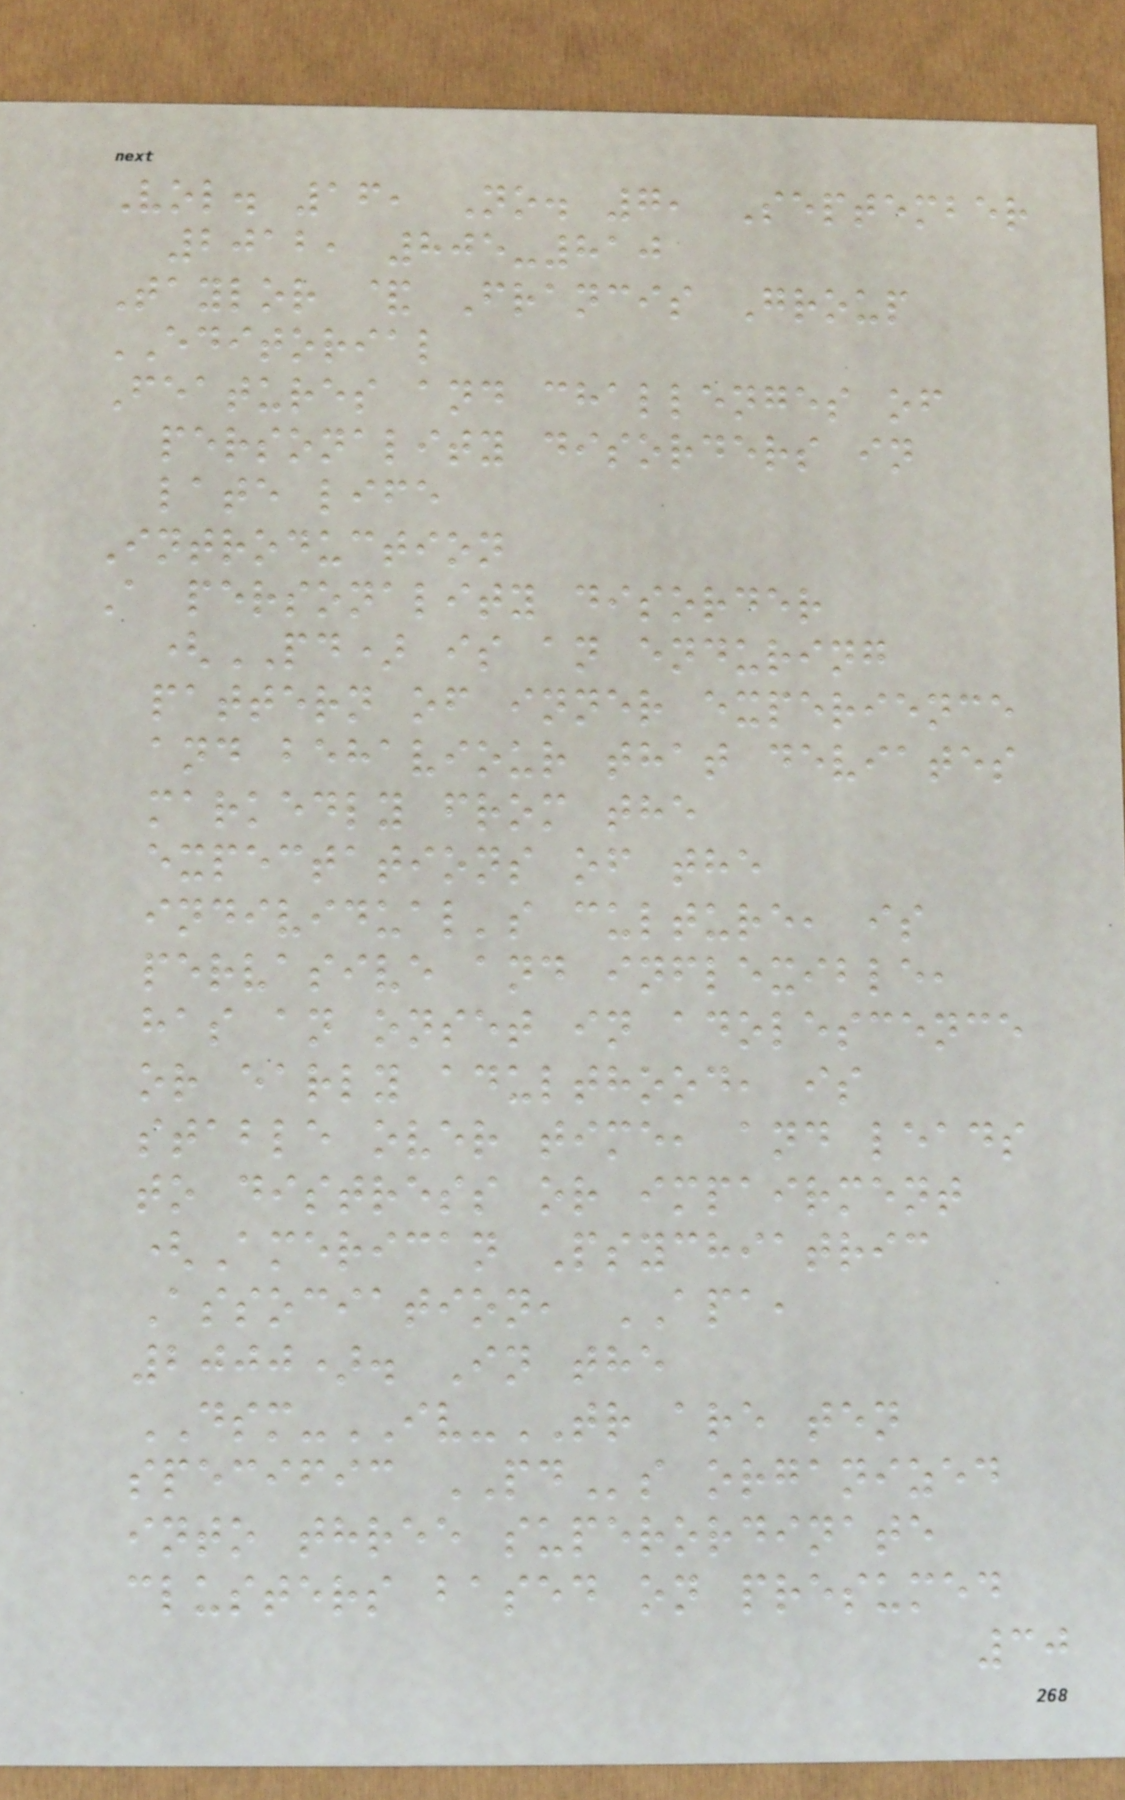Vol. 16, No. 7, September
2012, 805-810
Taylor & Francis Group
EDITORIAL
Features and challenges of
personality disorders in
late life
Introduction
A personality disorder
(PD) is an enduring
pattern of inner experience
and behaviour that deviates
markedly from the
expectations of the
individual's culture, is
pervasive and inflexible,
has an onset in adolescence
or early adulthood, is
stable over time, and leads
to distress or impairment
(American Psychiatric
Association, APA,
2000). In the
DSM-IV-TR are ten
specific PDs organized
into three superordinate
clusters based on presumed
30
